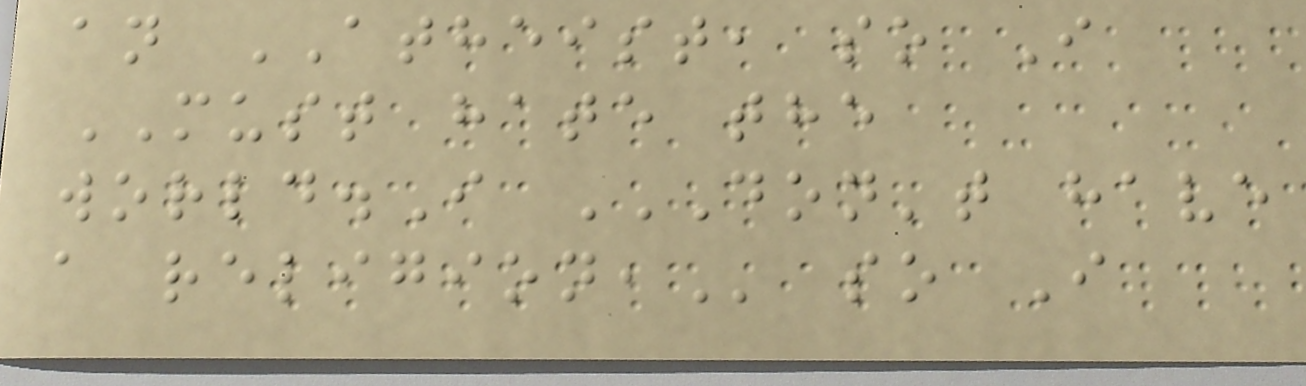an ATHEIST, so I
MUST hate the
world.I DON'T HAVE
A RELIGION, so I
